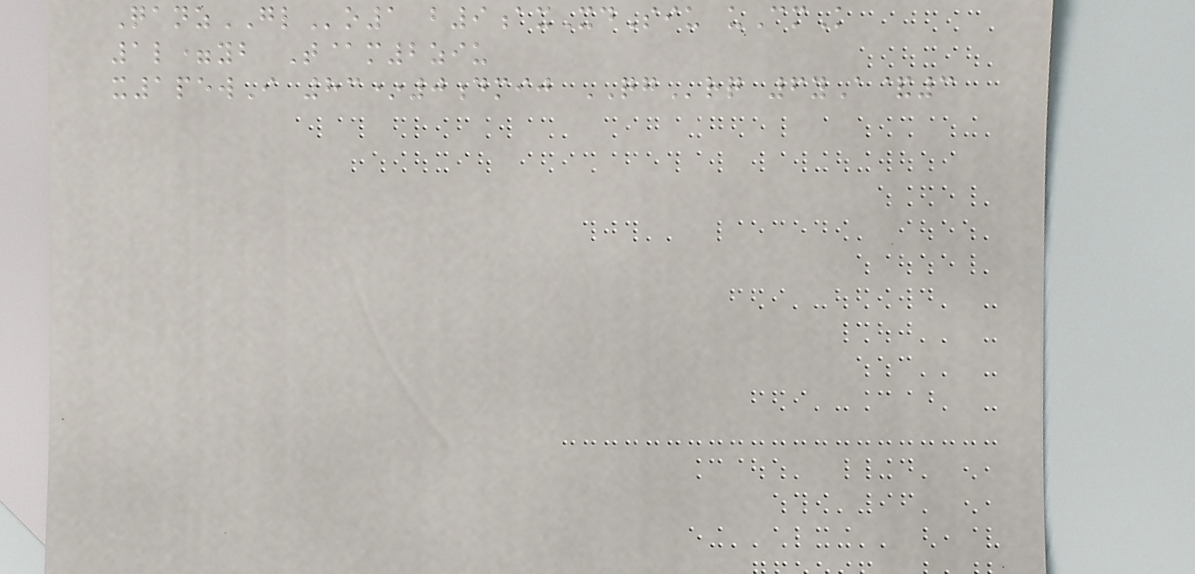QanzGLo1 b9axXdSiu uCmK
1l=yb T@m2ziu
x1pewI 83*0dmij QGrq 6yA&3
